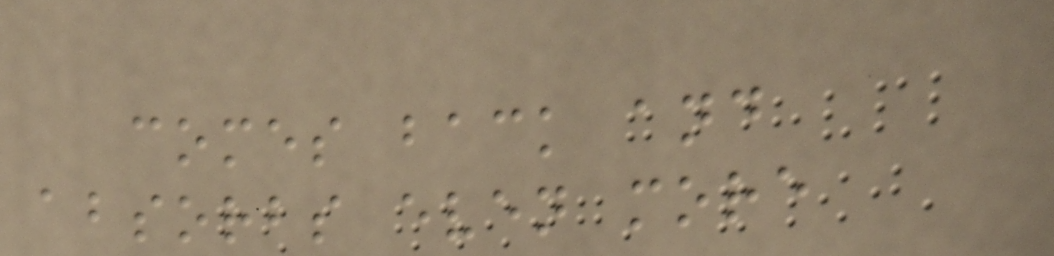comes back and
absorbs even more
